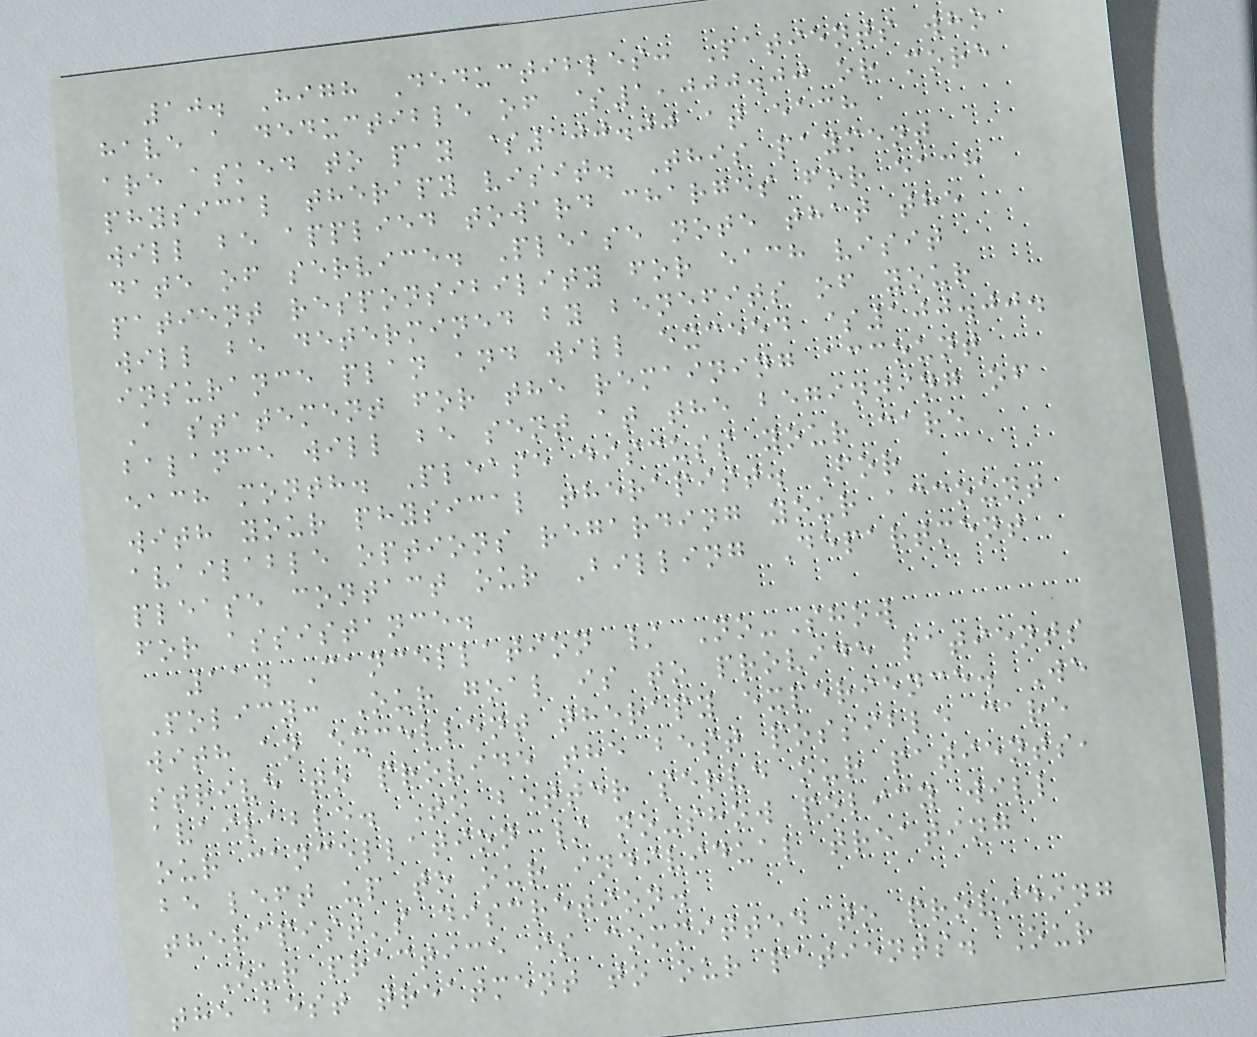10. High Deductibles: Patients who
have a deductible of $1,000.00 or more
are asked to pay $100.00 at each
physical therapy visit. This payment
will be applied toward charges for each
date of service. Please note that the
patient responsibility for each visit
will be determined by benefits of your
insurance plan and will exceed $100.00.
A statement for the remaining account
balance will be sent at the beginning of
each month. Please discuss your care
with your physical therapist. For
available options regarding your account
please contact our Billing Department
for assistance.
11. Cancellation / No-Show
Policy: Our goal is to provide patients
with an excellent therapy experience. We
strive to provide the best possible care
available. To better serve our patients,
our cancellation / no-show policy will
be left up to our individual treating
therapist's discretion.
Our practice is committed to providing
the best treatment to our patients. Our
